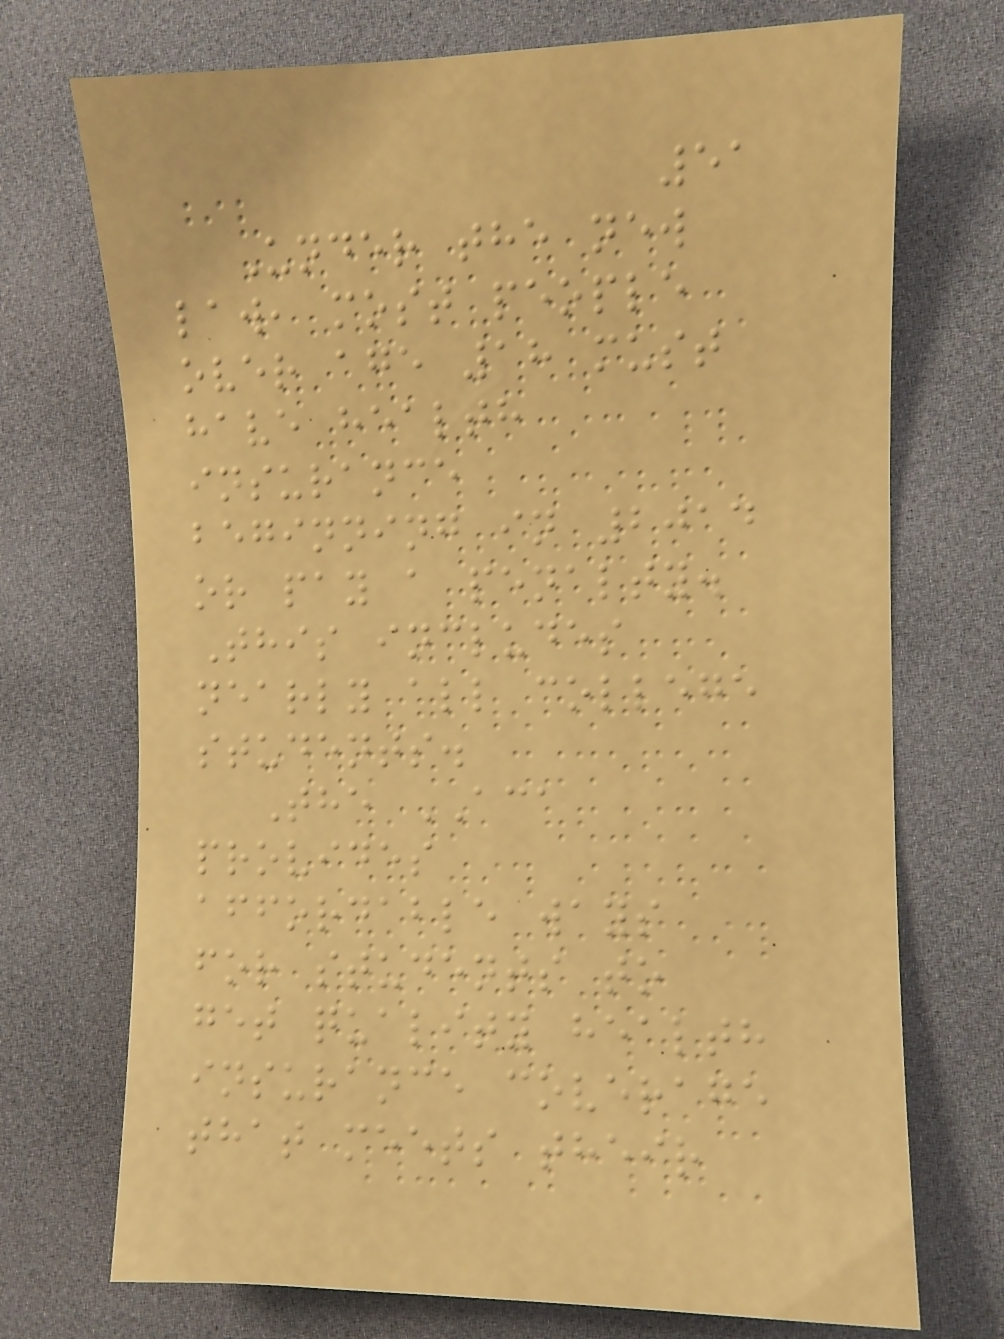51
Under the new
law, most people
over age 18 must
have health
insurance
beginning in 2014
or pay a penalty.
This includes
nearly all college
students.
The ACA
provides
affordable ways
for students to
get quality health
insurance coverage
that meets their
